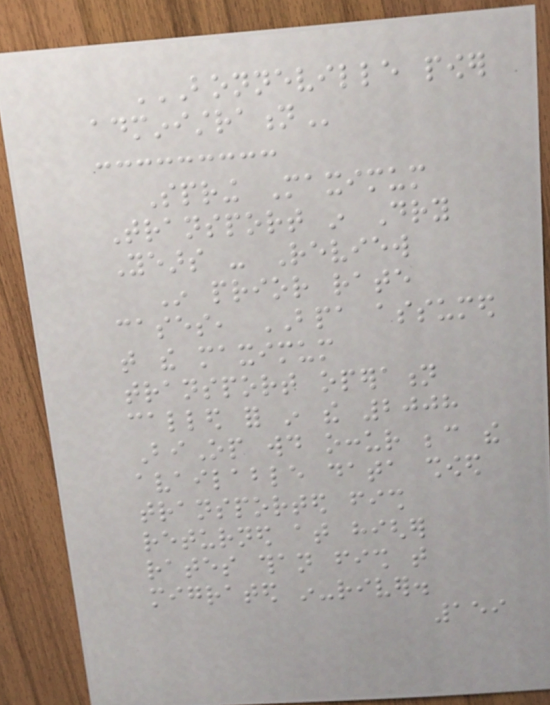BONNEVILLE POWER
ADMINISTRATION
Spring Maximum
Transport in Dry
Years - Review
In prior rate
cases, BPA assumed
that the maximum
transport operation
called for in the 2008
BiOp would occur because the
available data showed
transported fish
returned at higher
rates than fish that
migrated in-river.
159
